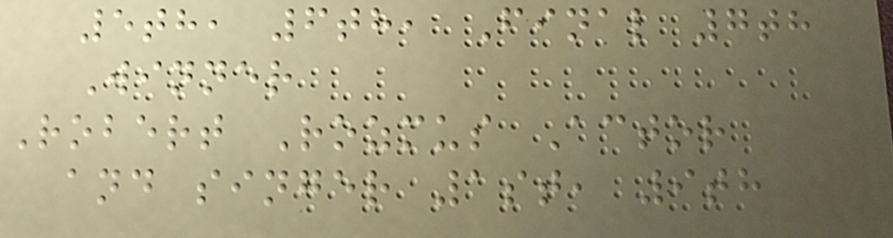5th, 6th, Final 7th
Winner
Robert Rozmus Actor
and singer 1st, 9th
